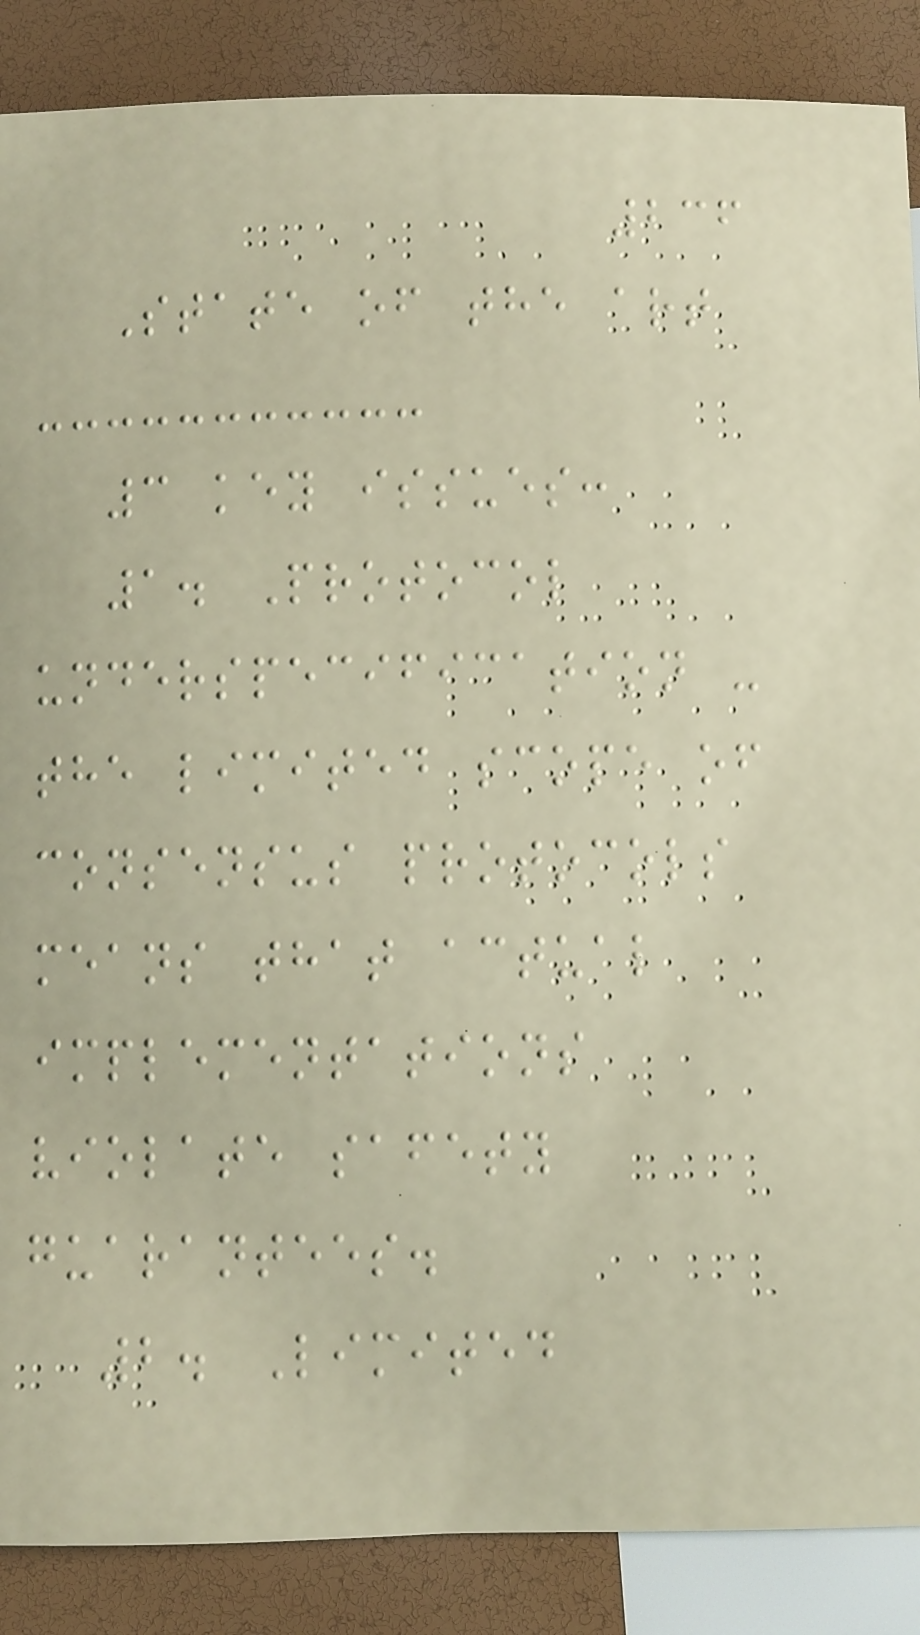236
State of the art
3 key issues:
1. Protocol
underspecification -
the limited scope of
consensus protocols
means that actual
implementations
violate safety
guarantees.
2. Limited
